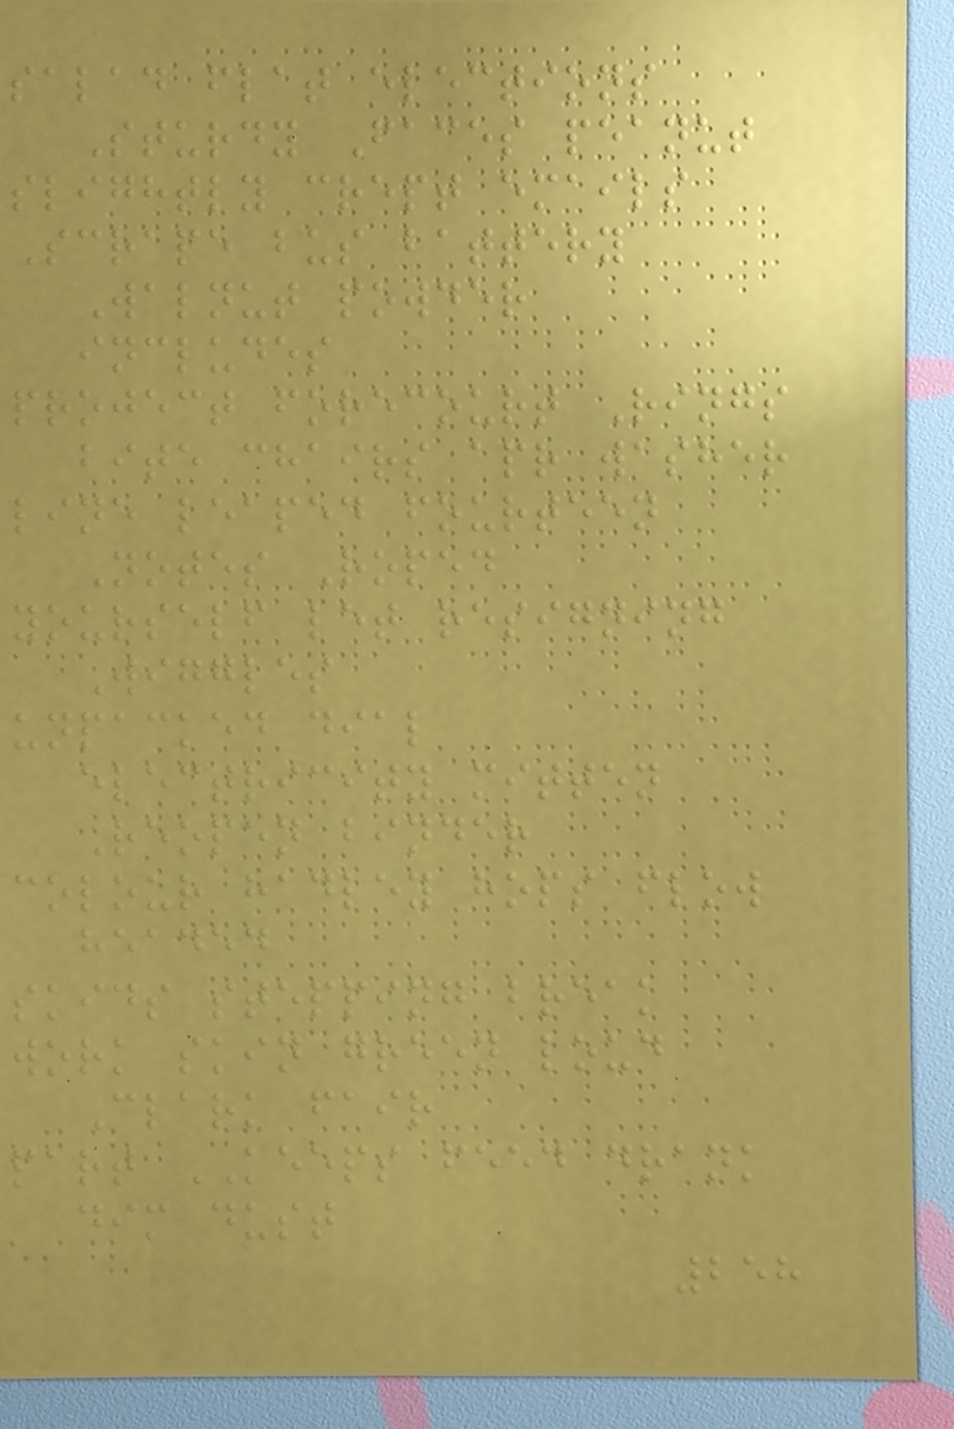salad flat elections
Sturdy Faces peanut
slightly crept emails
Scrape bus battery
Walnut powder
includes
project forecourt Rings
bite chairs apr washer
line leaped fourteen
Notes Roped
yourself let resigning
Wiggles
unpacked dial
electricity mitten
Reopen binder
colour hadley hops flow
headed
skids stepping break
work skin green loud
Clark fair
part KEEPS feed drank
dim dust
258
